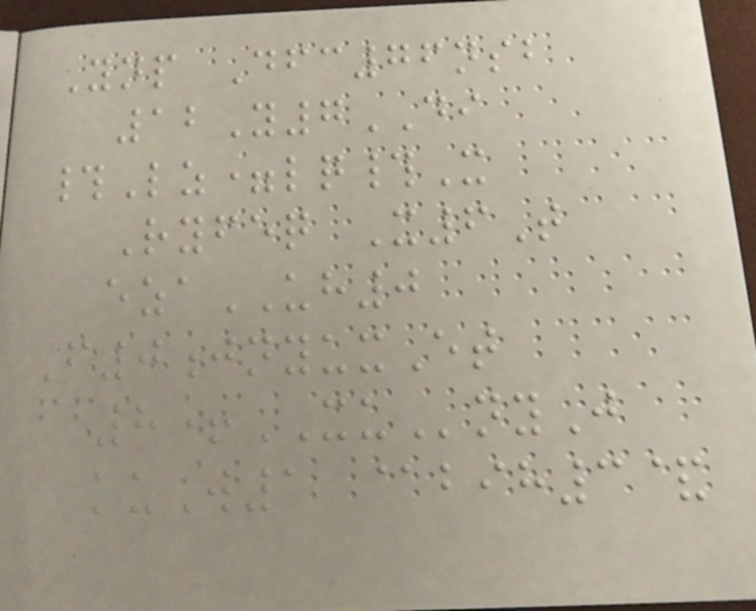Ynp Dfc76nsb
12Y7DI
#Lz=lq#X
Ryfeq X6T
ezaUH0
F0jnyuxEt
8+XUnyJ
kuW1 @bih3&
